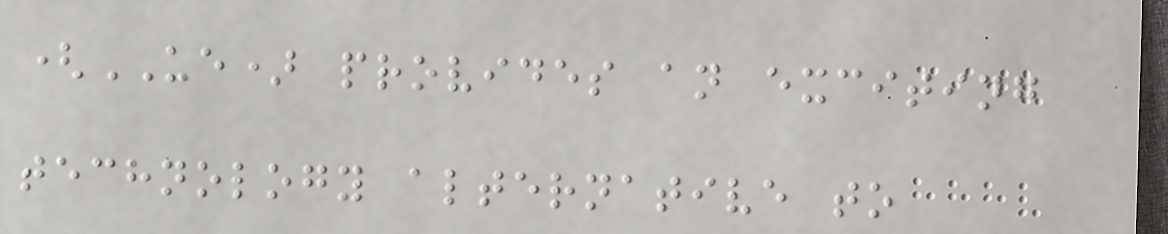(UE) provides an exciting
technology alternative to
